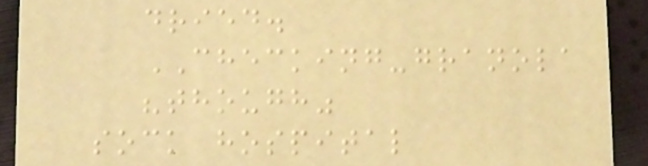dried.
CHECKING-granola
"though"
sock hospital
